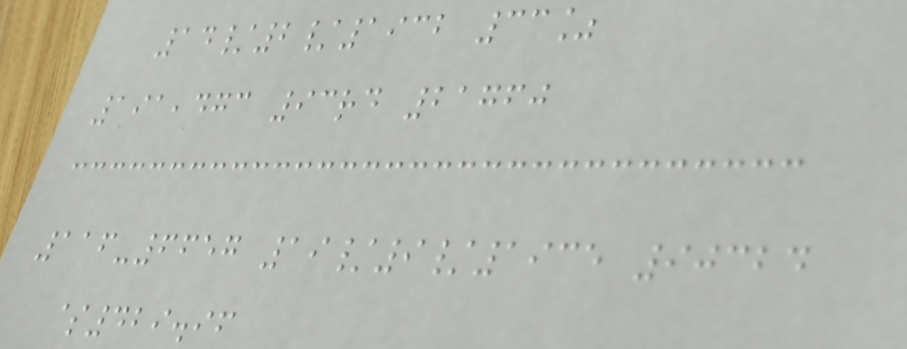14/2/1932 33%
191,473 93rd 21760
116-6657 19/9/1935 90324
$429.96
